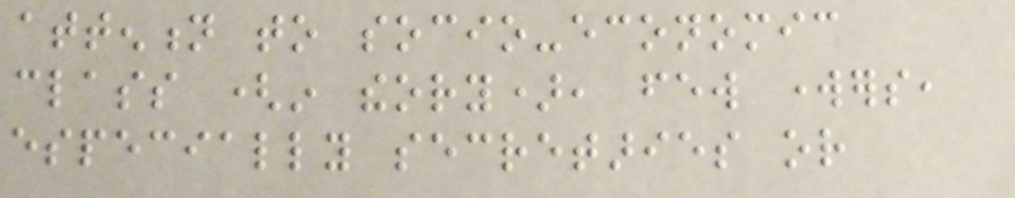attention to socio-economic
class (in theory), few workers,
especially secretaries or
